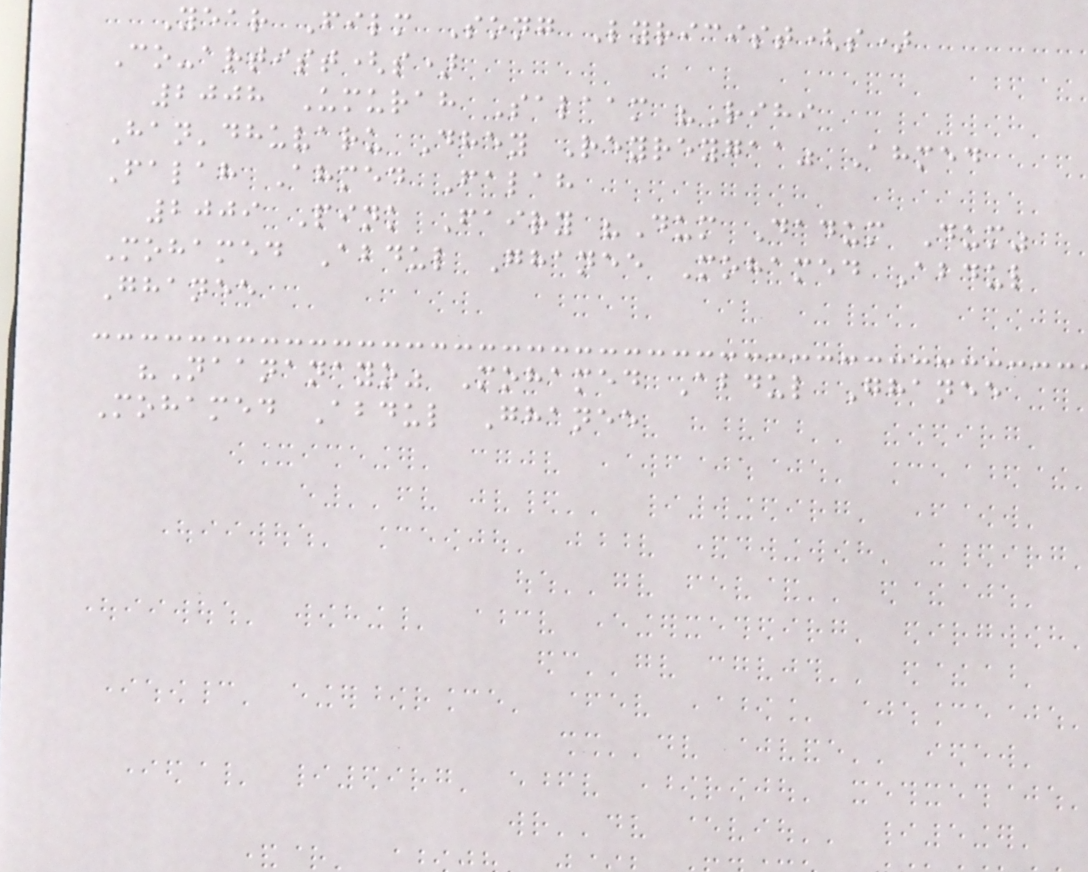Year Film Song Lyricist(s)
Co-artist(s)
2008 Umurah Salaam "Rihi
Han'dhuvaru Dhey Reyreygaa" Ahmed
Falah Ahmed Falah
2009 Pink Fairy "Dum Dadum Dum"
Mohamed Abdul Ghanee Mohamed Abdul
Ghanee
"Naananayo" Mohamed Abdul Ghanee
Mohamed Abdul Ghanee
